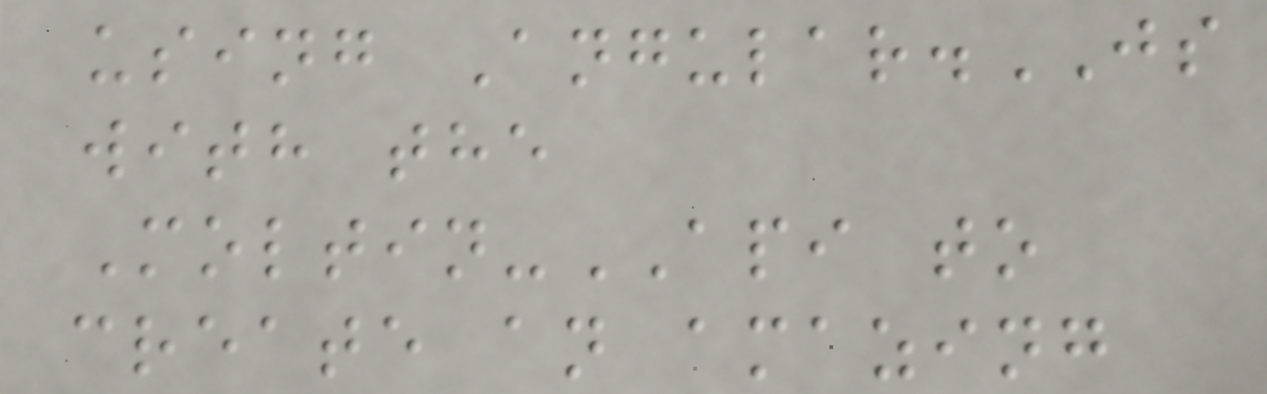using Angular.JS
with the
Moltin-API to
create an amazing
